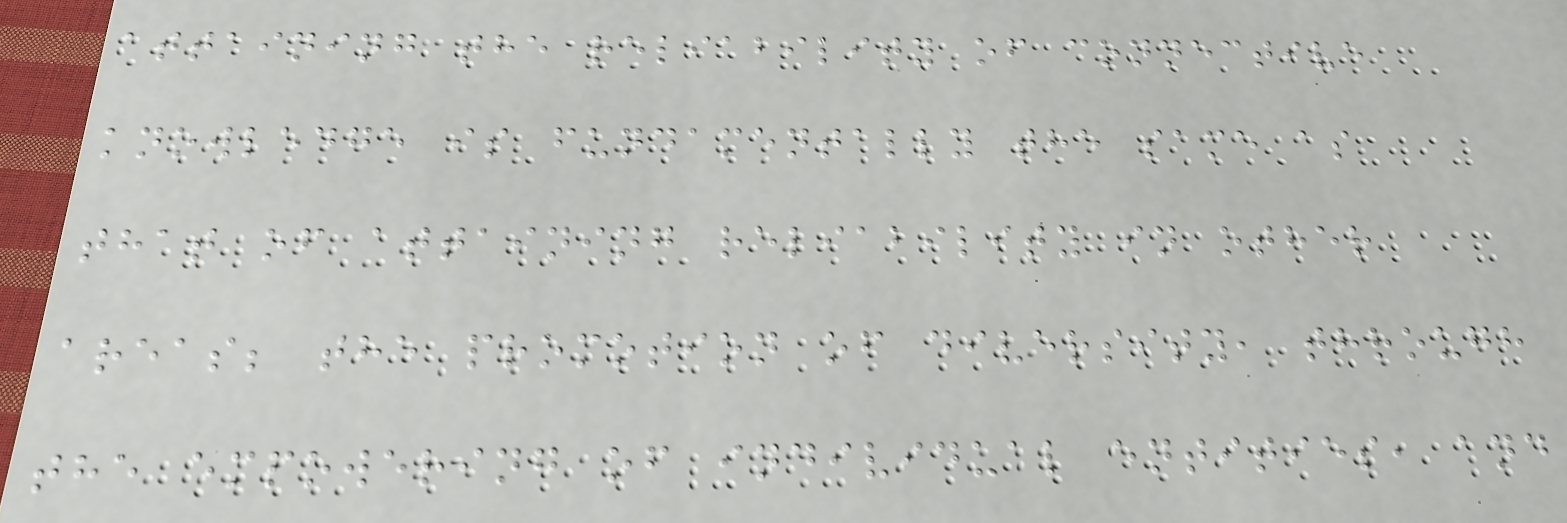attaining the reliability of connective
knowledge is fundamentally the same as
that of attaining reliability in other
areas; the promotion of diversity, through
the empowering of individual entities, and
